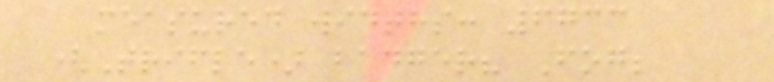measured widths: 6733
(Trifle) badger? Fog;
